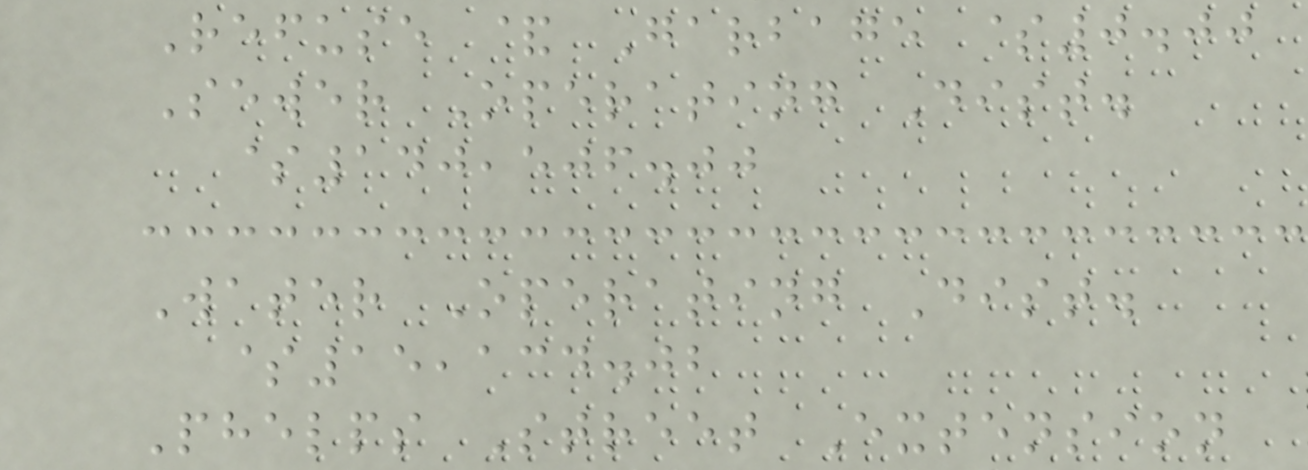Refuse & Garbage $0.00
Sewer Operating Dist.
$140,506.00
Water Operating Dist.
$15,134.02
Phelps Street Extension
